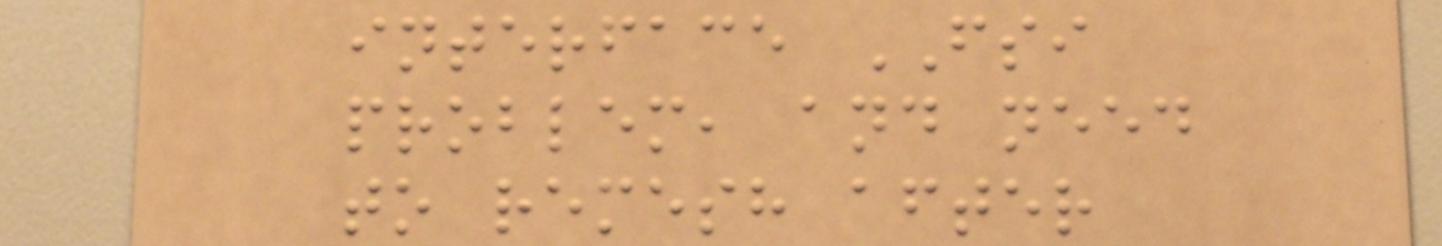interface FSI
problem, and need
to remesh after
